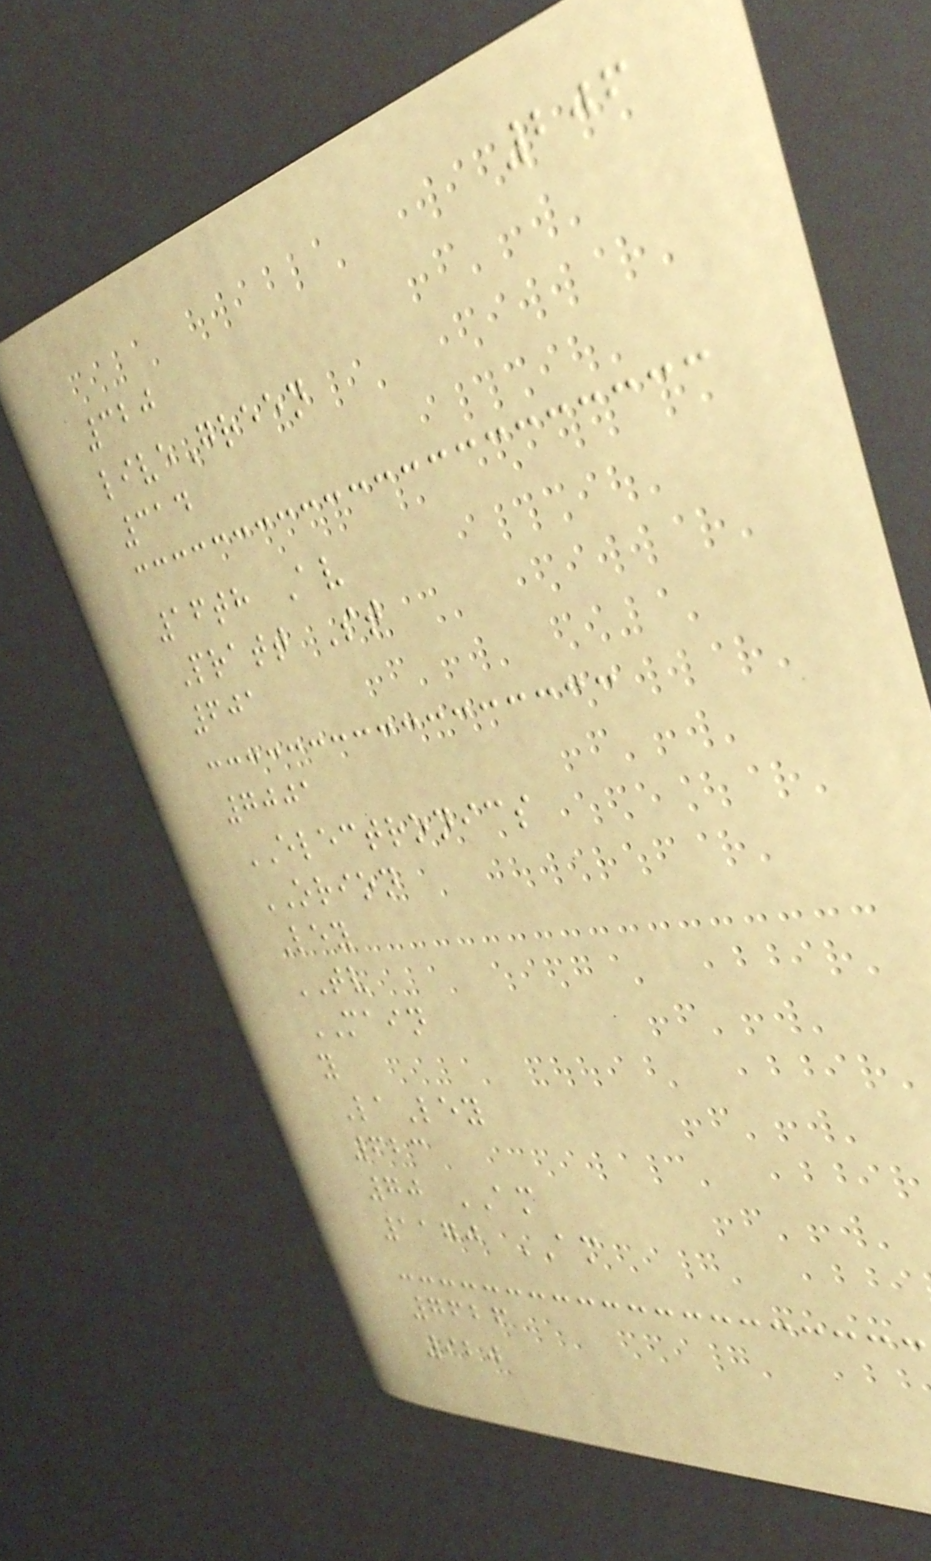206
320
liveGreen
314
16th Av
Pratt St
601
7001
ELECTRONICS
ORION
Ley
TV
MAIN
y
LaLey
623
70 AM
1170 AM
7626
920
